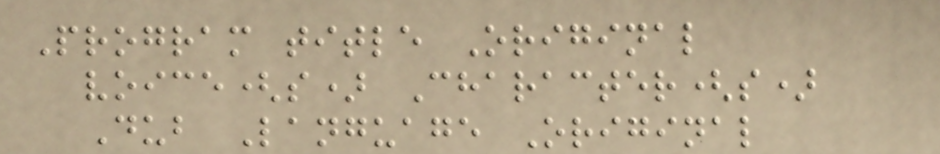Program title Original
voice(s) Character(s)
Dub Language Original
